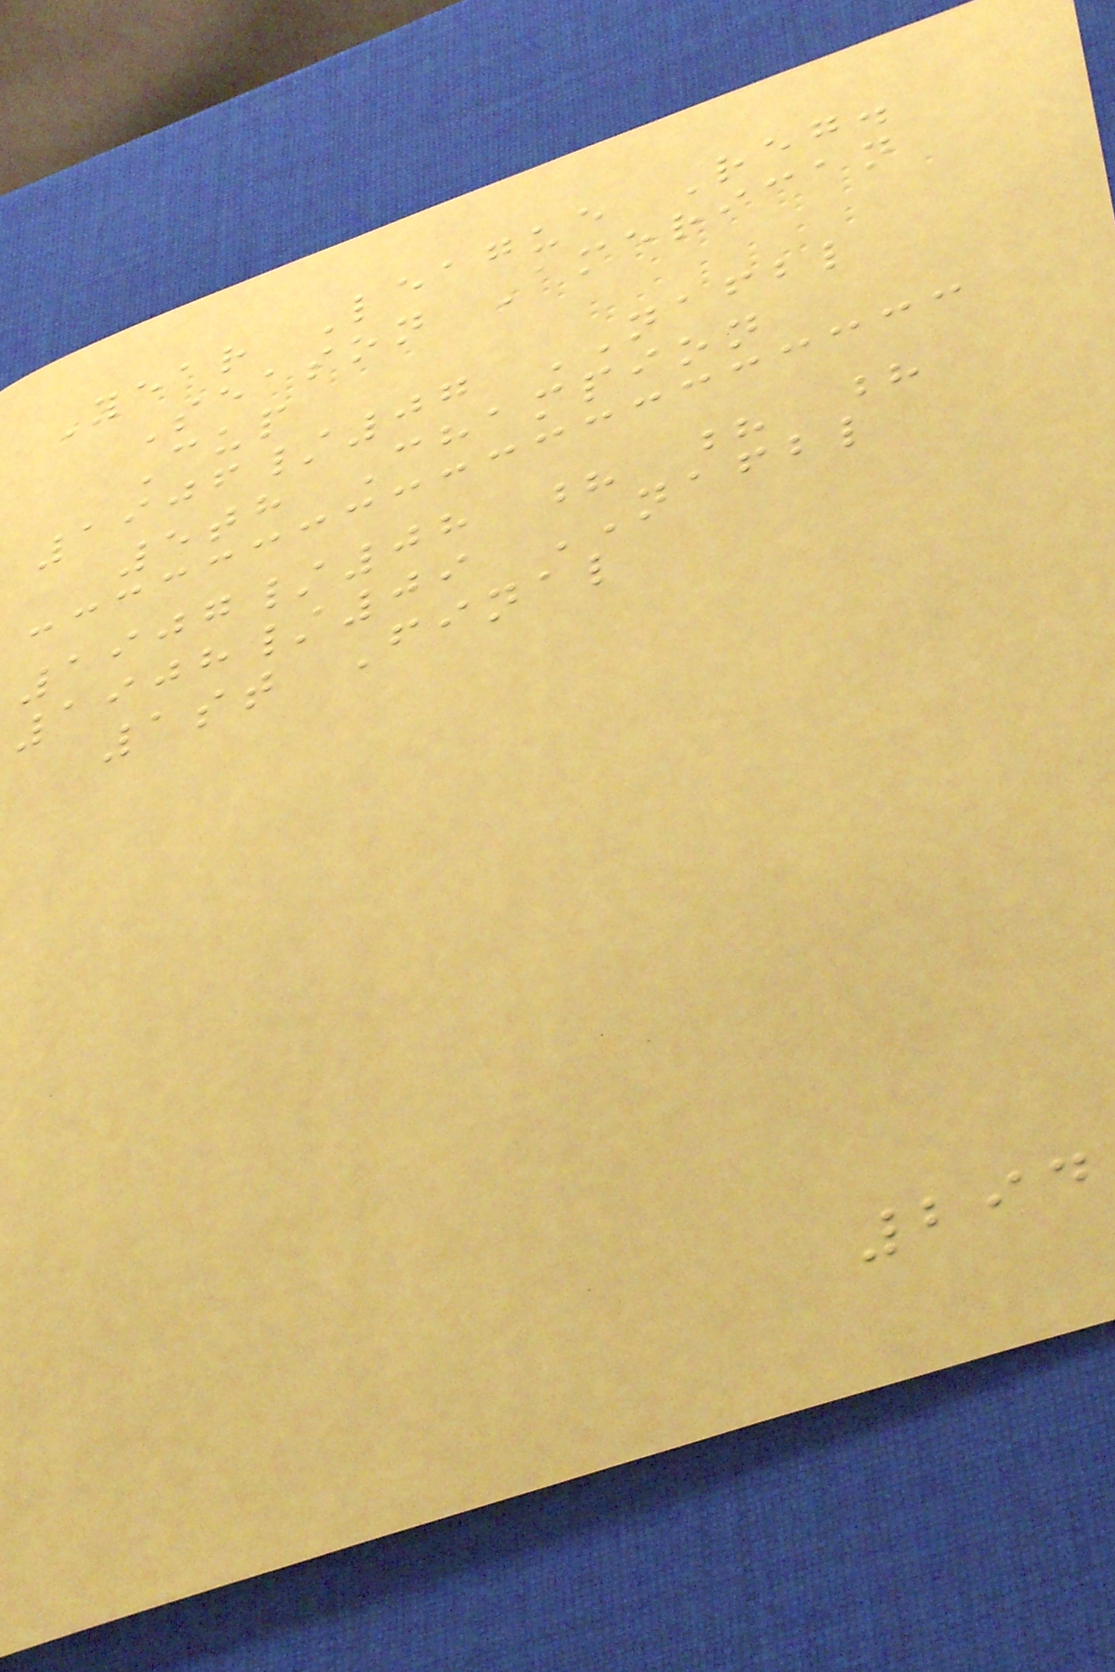Year League Reg.
Season American
Cup
1906/07 NAFBL
5th Champion
1907/08 ? ? ?
1908/09 NAFBL
1st Final
294
